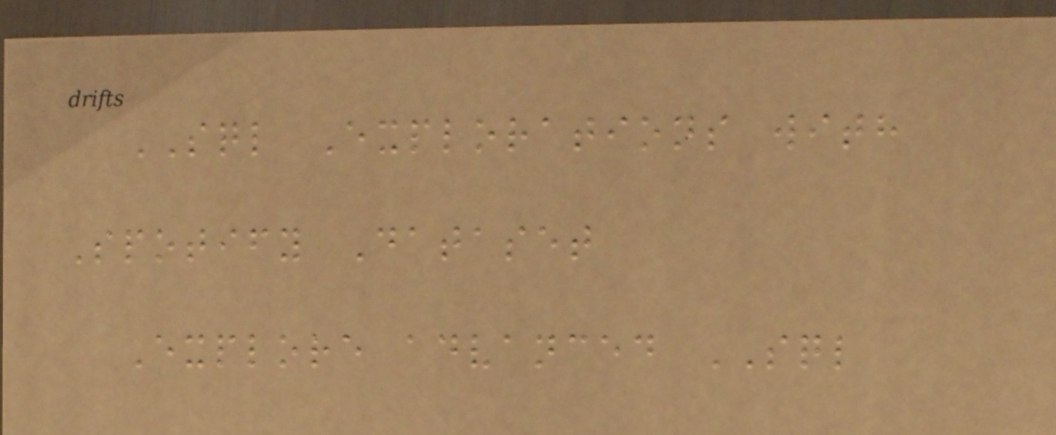SQL Explorations with
Spotify Dataset
Explore advanced SQL
